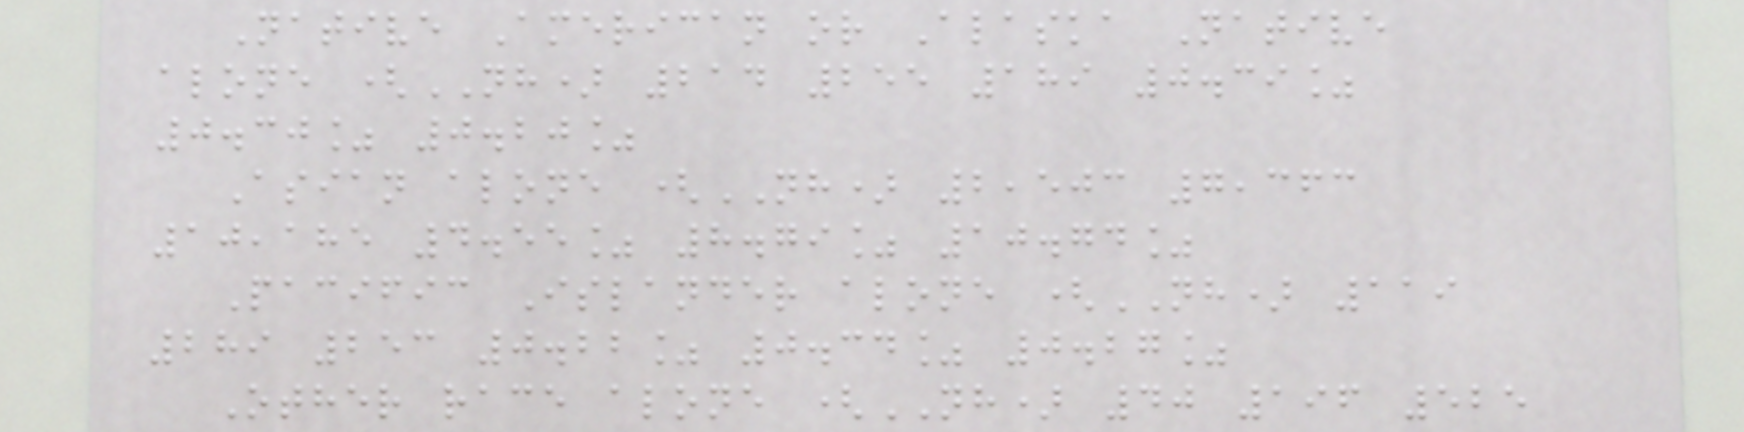Native American or Alaska Native
alone (NH) 214 255 189 0.39%
0.30% 0.20%
Asian alone (NH) 2,503 7,363
10,185 4.55% 8.79% 10.74%
Pacific Islander alone (NH) 119
289 253 0.22% 0.34% 0.27%
Other race alone (NH) 40 196 525
